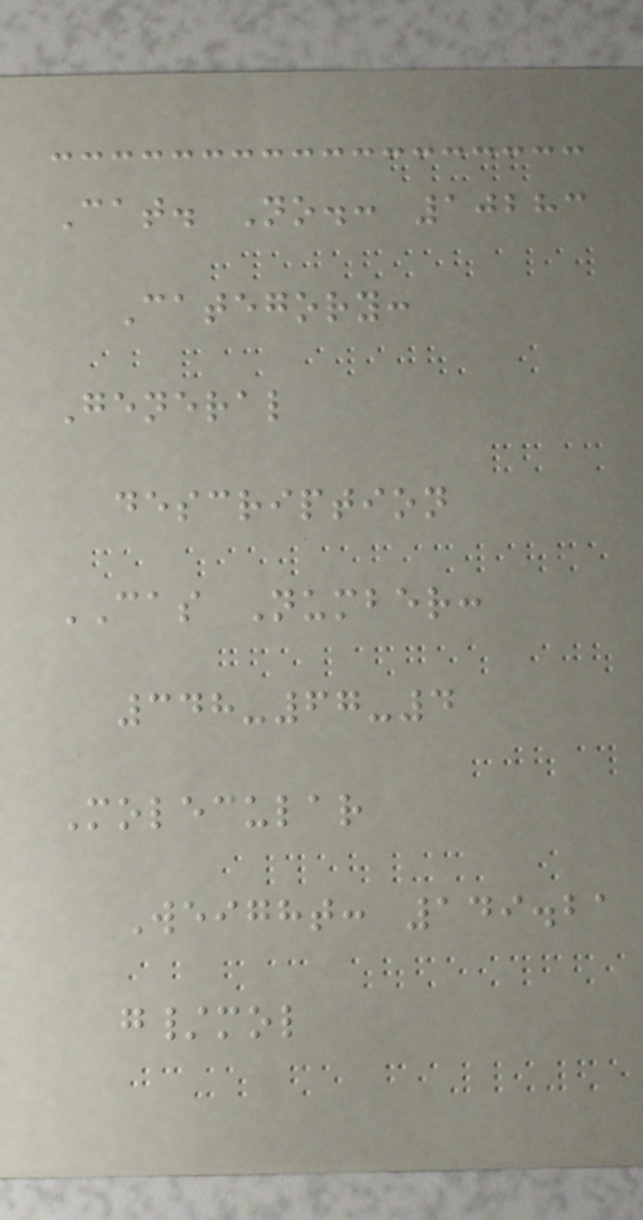Cat. No.: 10283
Category:
General
description
CAS Number:
348-67-4
Molecular
Weight: 149.21
g/mol
